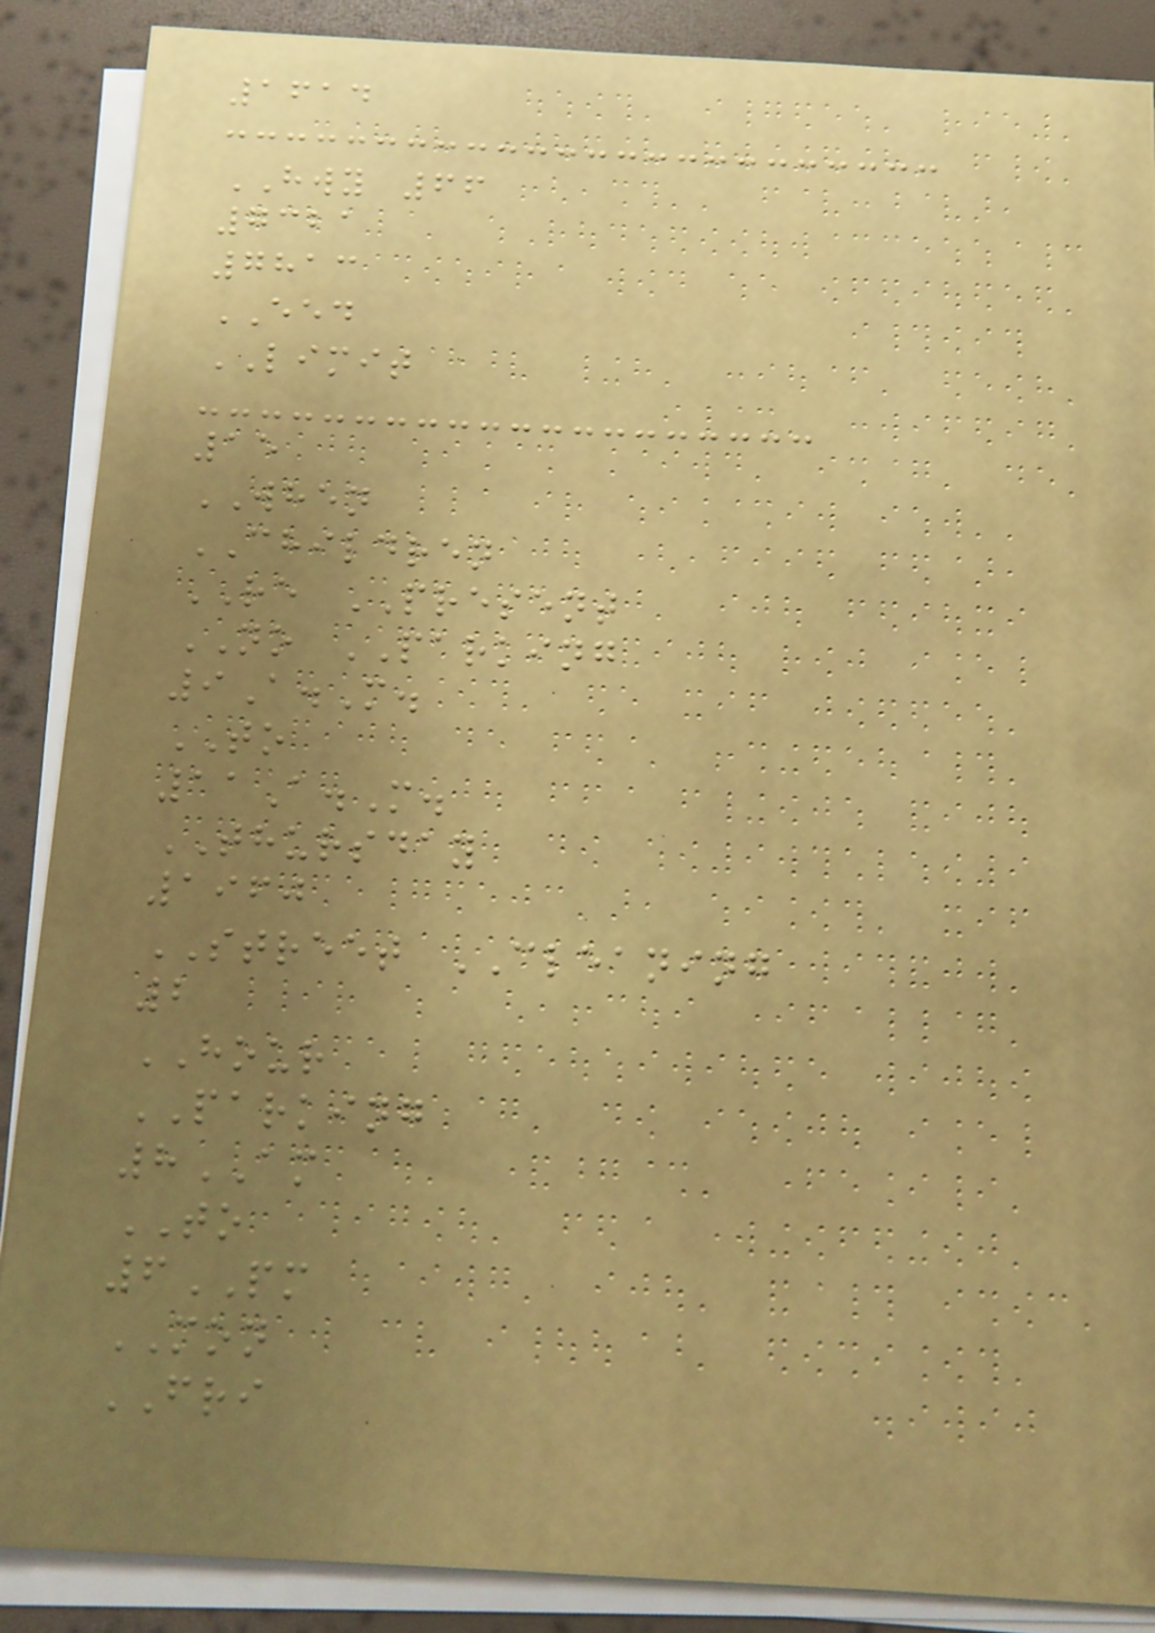1614
HWY 66
7321
7813
EED
LIMIT
15
WHEN
CHILDREN
RE PRESENT
NO PARKING
9A.M.
TO
11A.M.
THURSDAY
1960
STREET CLEANING
2
HOUR
PARKING
8AM
TO
6PM
MON
FRI
